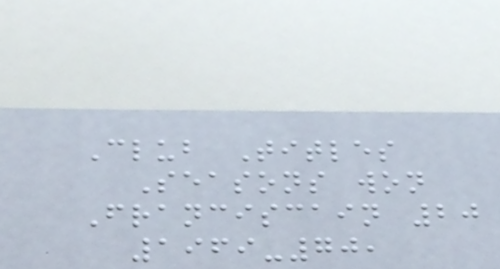Club Titles
Seasons won
Franciscain 20
1969-70,
